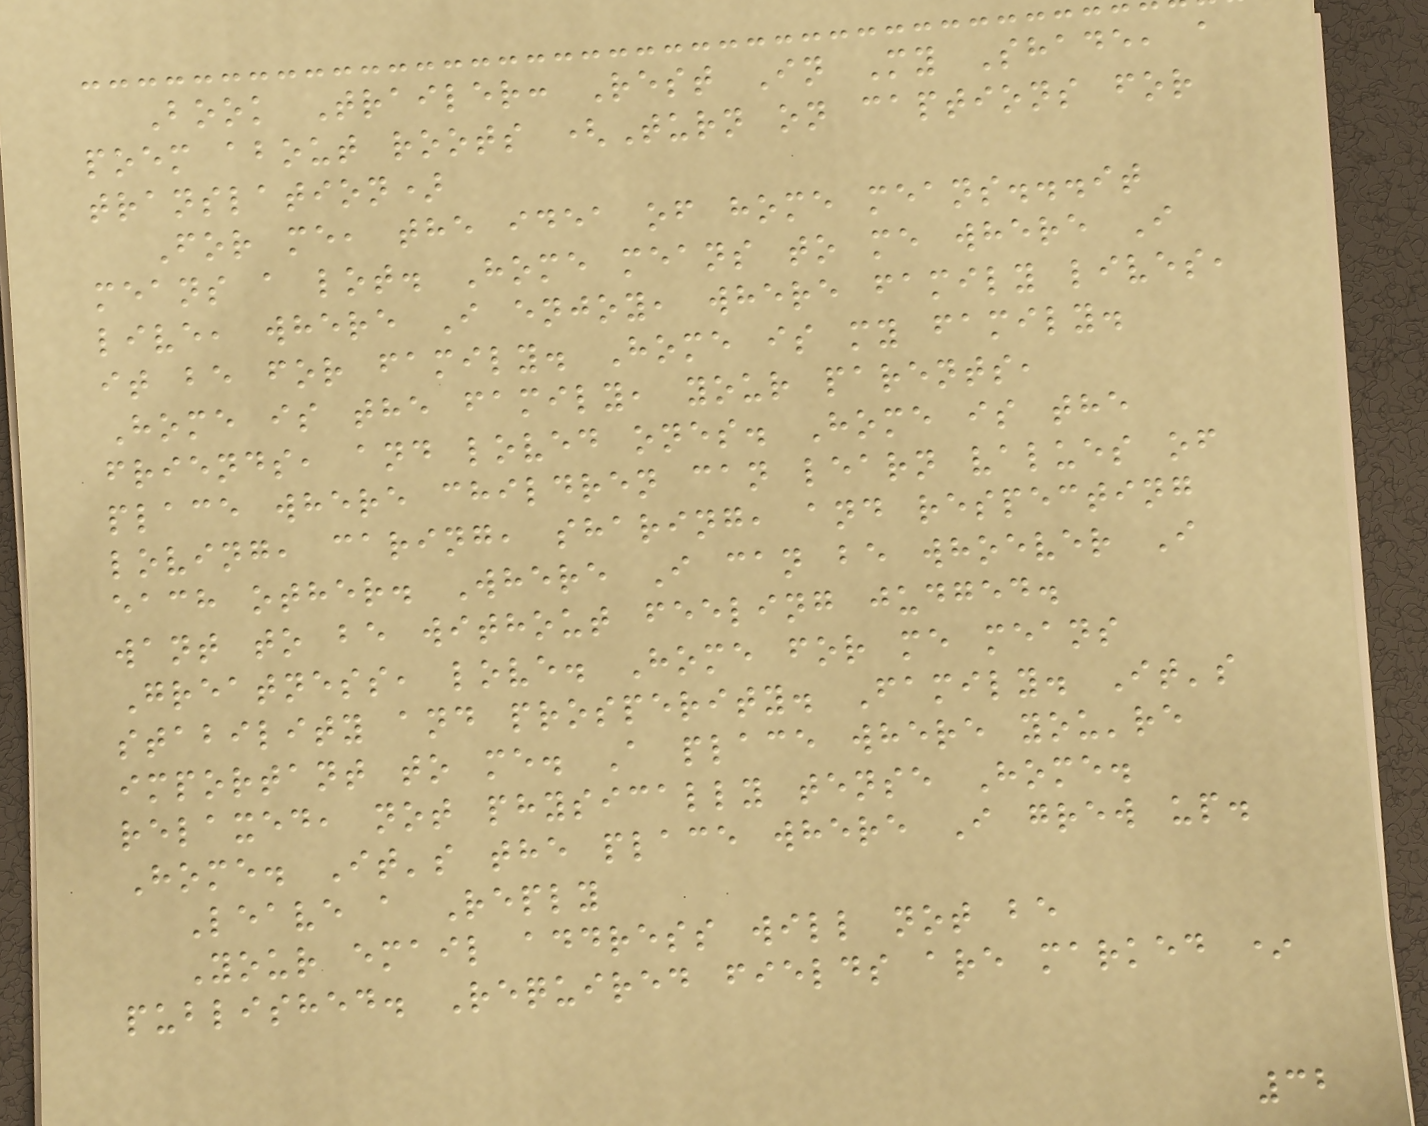Book Trailer: Rest In My Shade, a
poem about roots (Turn on captions for
translation)
For me, the idea of home means...it
means a lot. Home means to me where I
live, where I enjoy, where family lives,
it be for family. Home is my family.
Home is the family, your parents,
friends, and loved ones. Home is the
place where children can learn values of
loving, caring, sharing, and respecting
each other. Where I can be whoever I
want to be without feeling judged.
Greatness, love. Home for me means
stability and prosperity. Family. It's
important to me. A place where you're
relaxed, not physically tense Home.
Home. It's the place where I grew up.
Leave a Reply
Your email address will not be
published. Required fields are marked *
32
